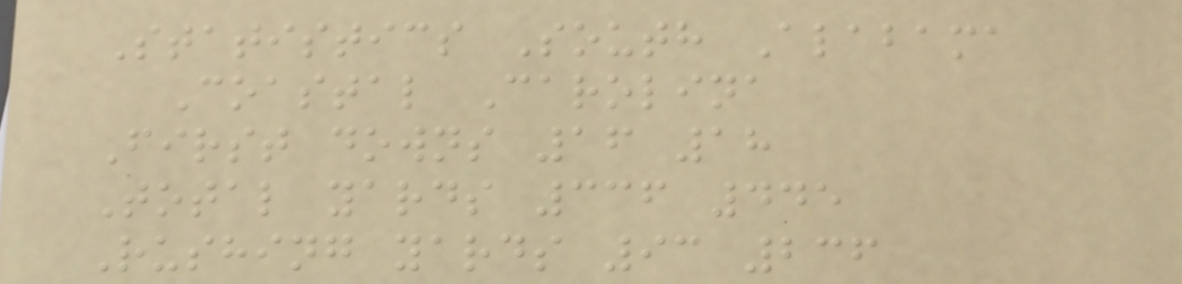Statistics South Alabama
Coastal Carolina
First downs 16 18
Total yards 336 445
Rushing yards 93 236
